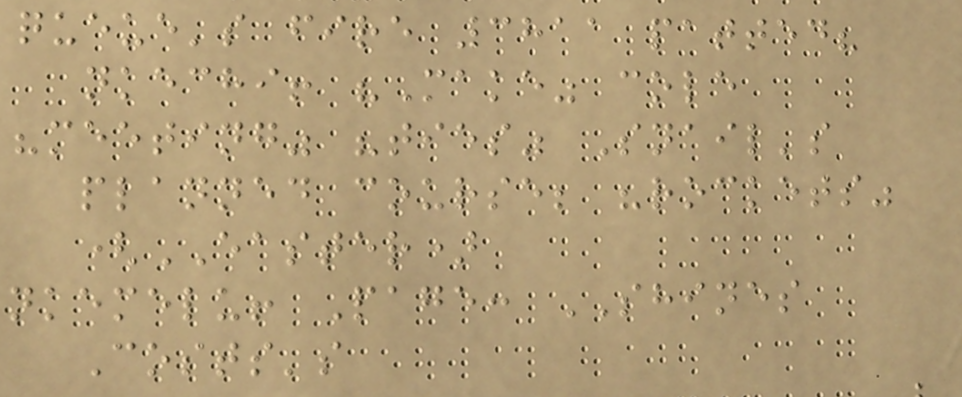queue's fire 3811 patted?
nkechi! "Make" cole
"meeting" "ties" Snail's
planned course; "rockets"
(EASTER)
nkemelu! Page: SHINES
Costs's
